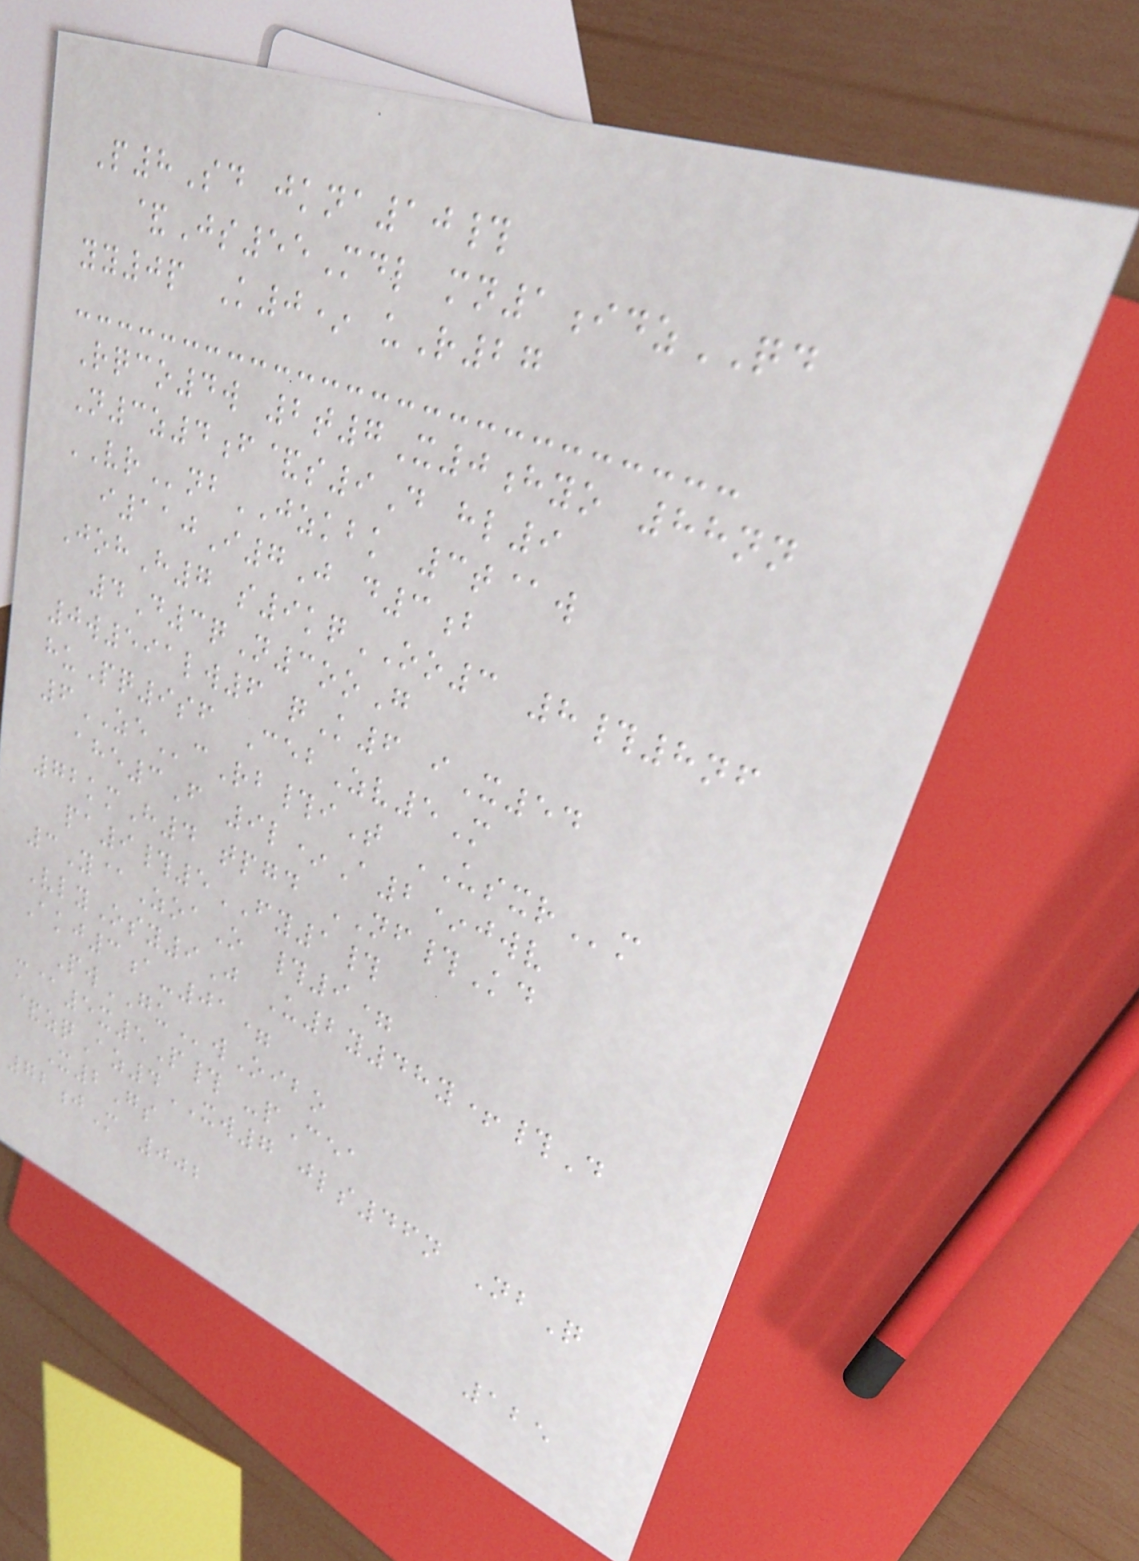P8Sd jkna10#
&Js55Mdl mn1idzQD
yy0p K0* uR27
Rqco4w 2t7X0hyo 88nn
N3z4f&s9D hl9
VRnbJZKBK 3t@w
i110I7J d3b
JohH7 s9kqOO3 8#8nf
4D3qN3ooG
0w591lw6 qK6 iX54
huPq9sf CebZv5M
6ZEcRb#iT USXRm
ahe3F 9l*A2*jwv
72kmH4 tpgd NF#Kd
pa9#5FY1#
3Y@ZoaO #9=
VlyOsy9J U2y48y+#D
Akj3a-01=
PwGUwOibo
m@5x5P# -pCea
&zqAz4XW7 jls46n NbQ
X2Gs
72jM 002
125
